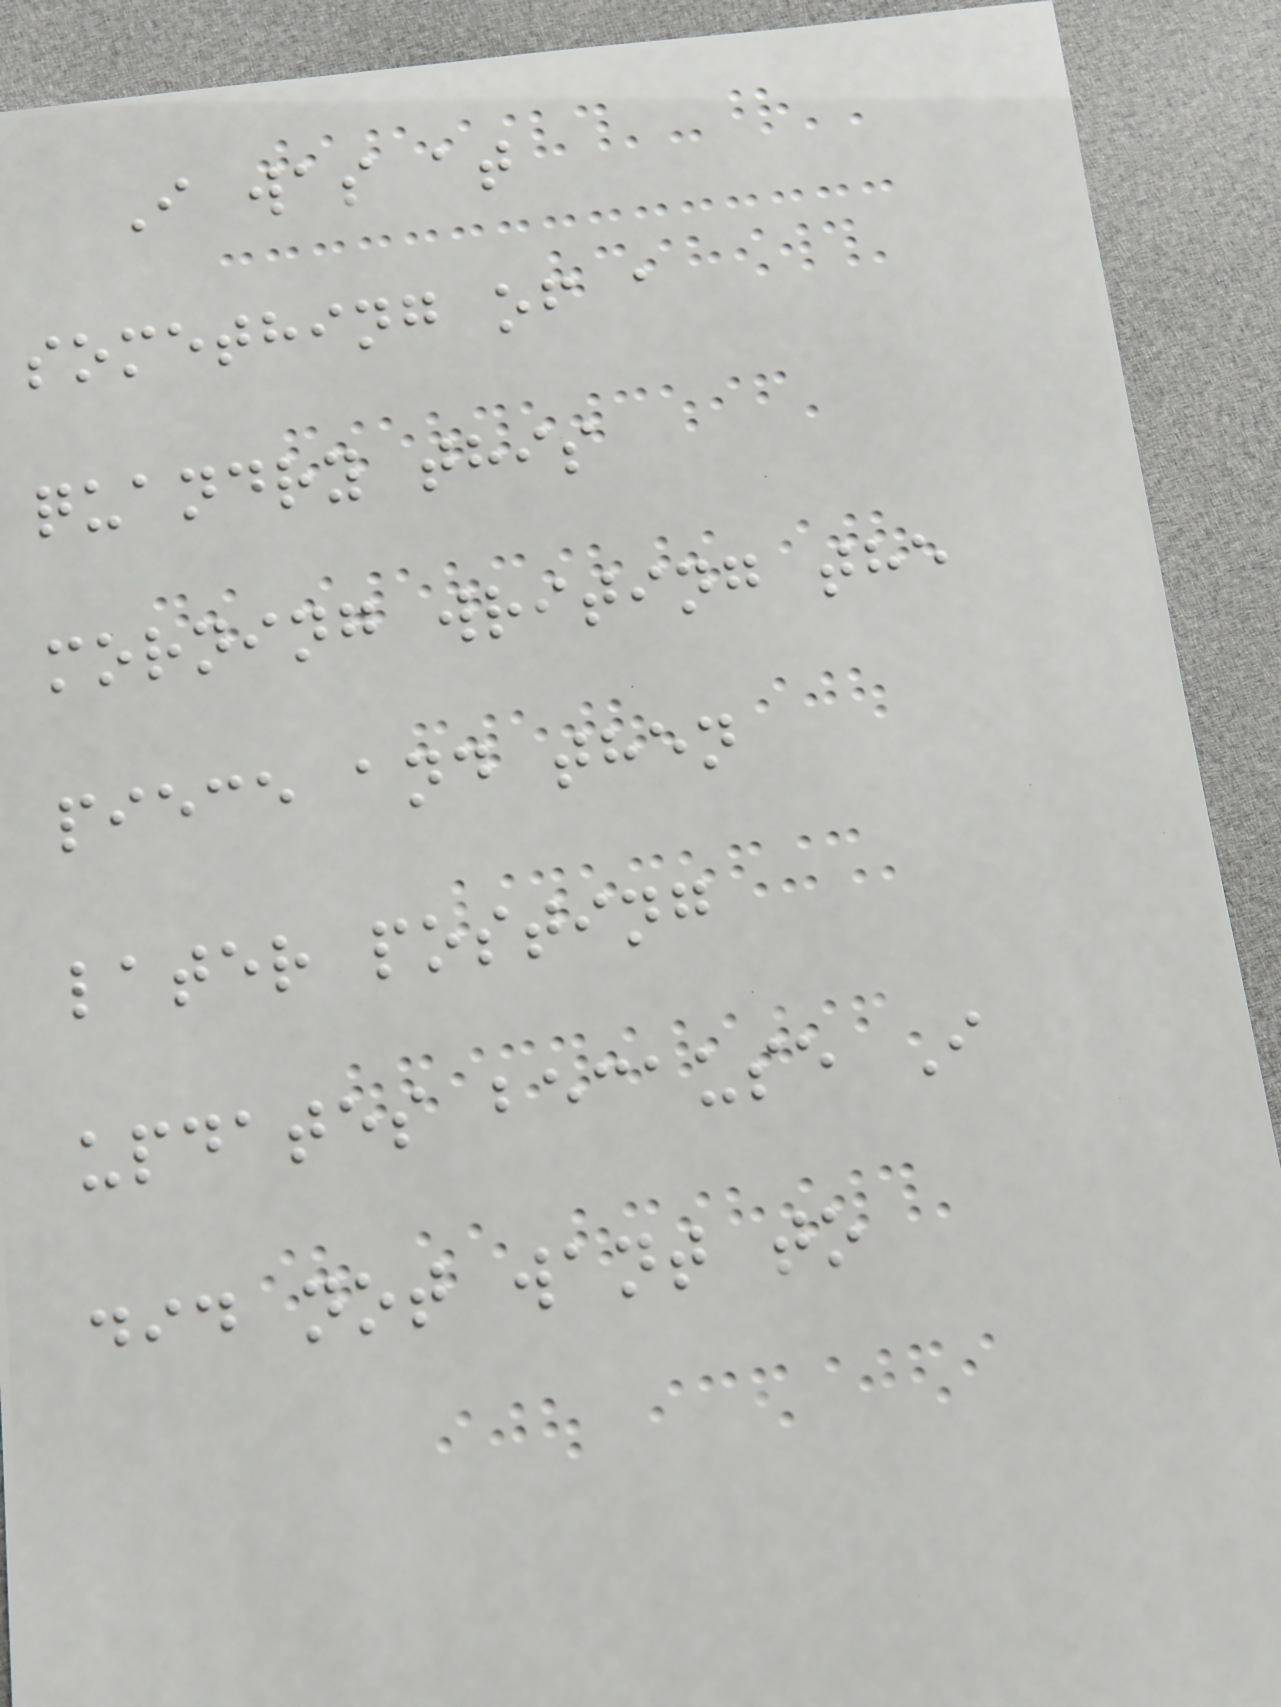I was at
something of a
quandry this
morning writing the
piece and then
later posting
updates because I
did not want to
